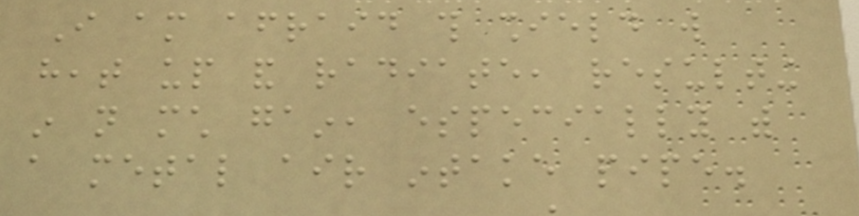I am afraid this shield will
heat up and radiate, resulting
in not much gain, especially with
a metal air intake pipe.
